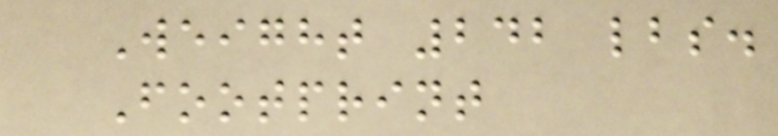Weight 242 lbs.
Footprint
